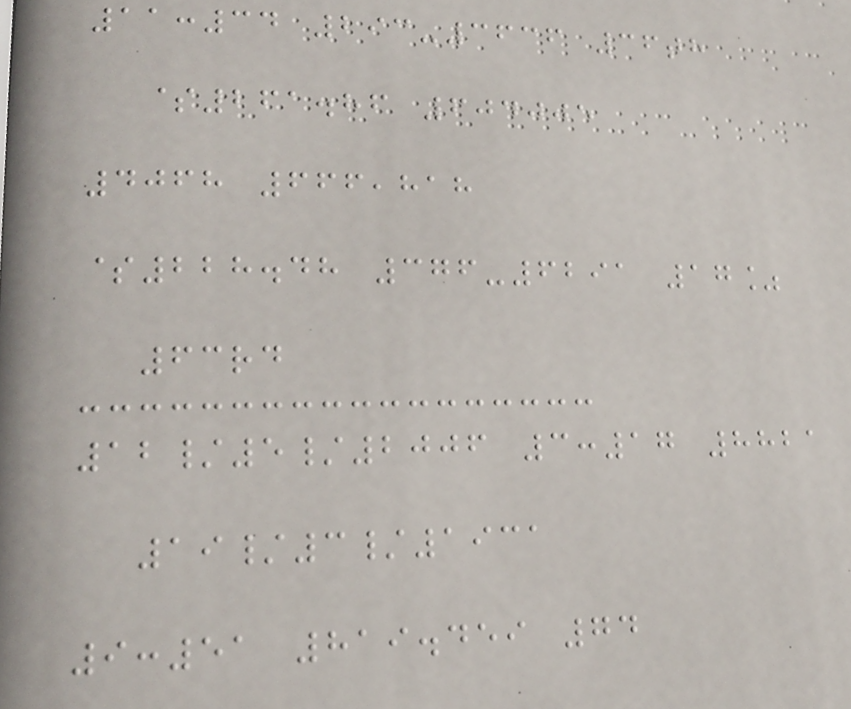11:34 293-3636 36th
$261.86 604005
4068 666,818
$228.48 376-6291 17%
63rd
12/5/2006 3:17 8821
19/3/1931
9:51 819.459 74
